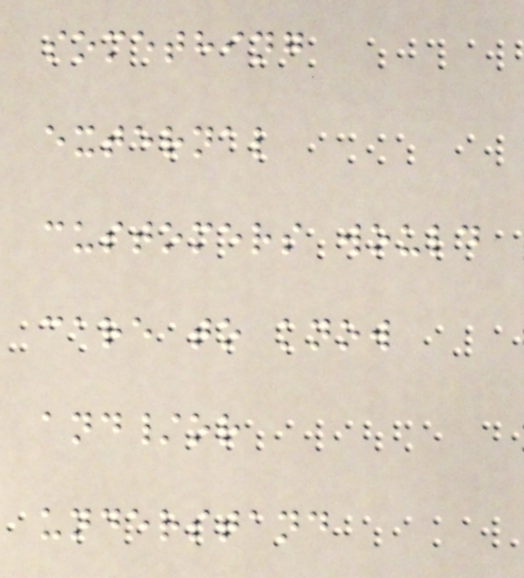something
external
customers would
care to know
and/or
understand
